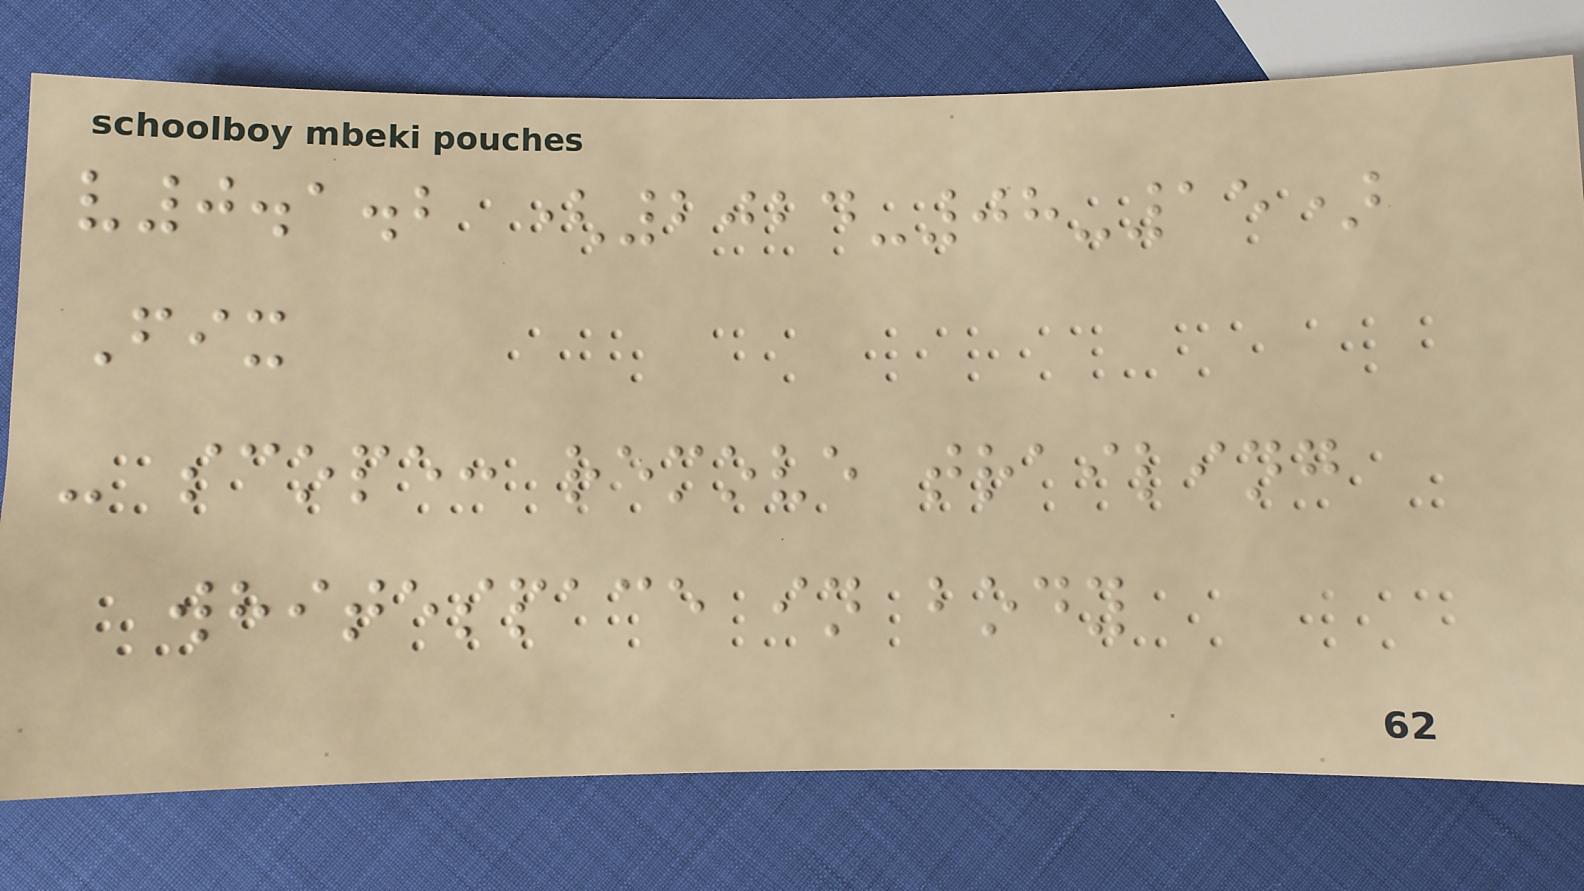v0.1.2 (2024-08-15)
Fix
- scope: remove trailing
whitespace in body
